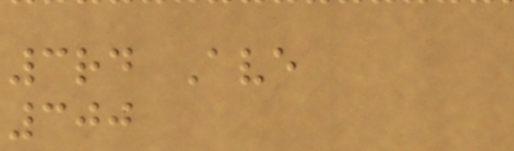3rd Ave
300
